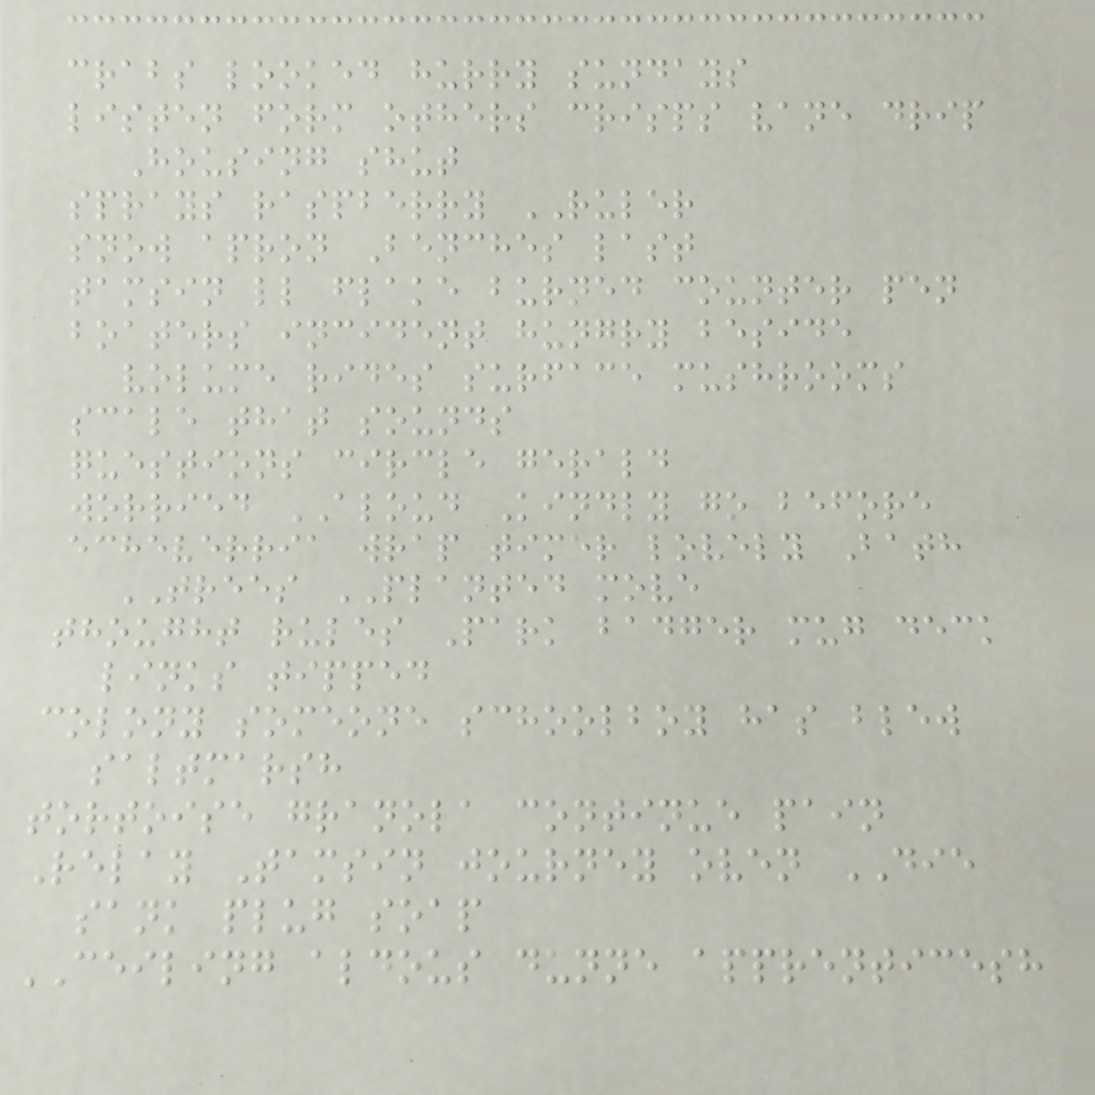crabs looked hurry sundays
listen form others crisps vane drip
Housing shut
sprays raspberry RULER
snow apron Benches last
tamsin ll flake burned counter pen
boaters incident hungry beside
volume rides surface mushrooms
scale that sounds
questions circle gerald
worried ALOUD Kindly go before
echeverria wrap timer lovely Bath
TREES PLANTED move
thought rules Park badger mug deck
links tipped
colony someone schoolboy has blew
saltmarsh
tortoise granola continue pain
Relay Tamsin journey oven DIE
sank plug soap
CEILING aldous dunne apprenticesh
